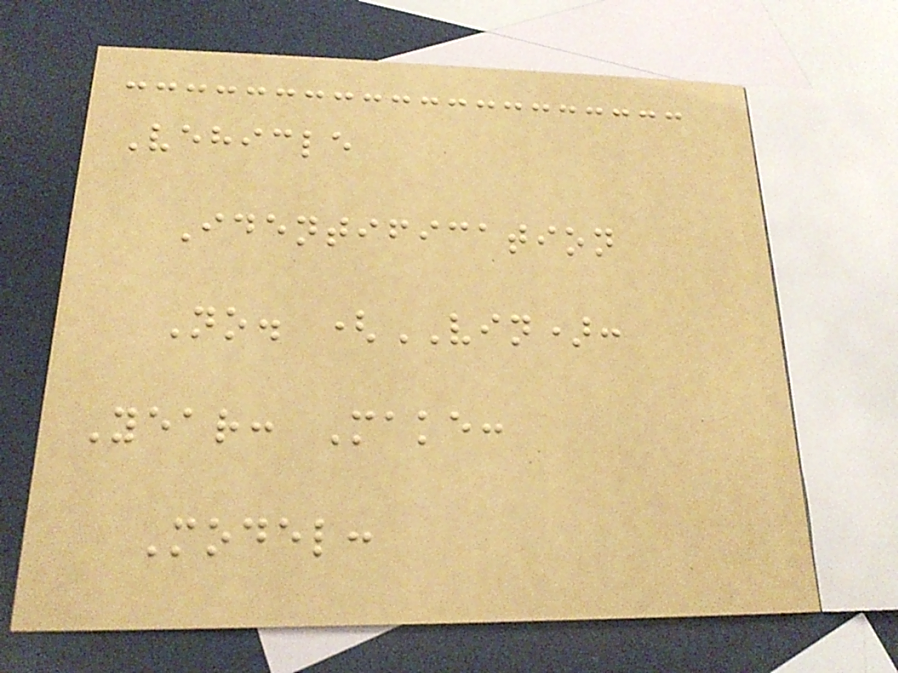Vehicle
Identification
No. (VIN):
Year: Make:
Model:
